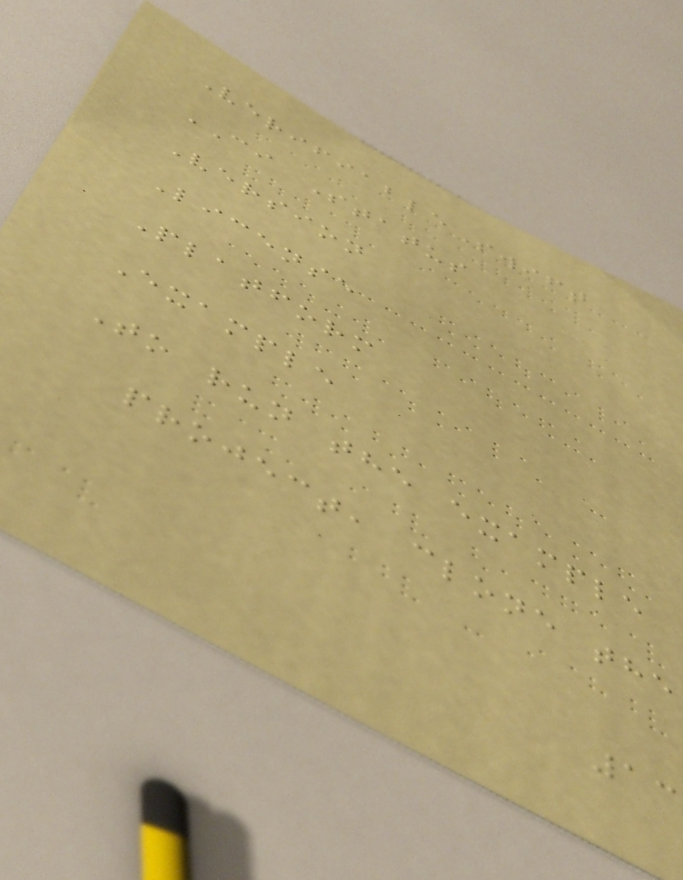VerifiableSwift
CI Status
Version
License
Platform
Example
To run the example
project, clone the
13
